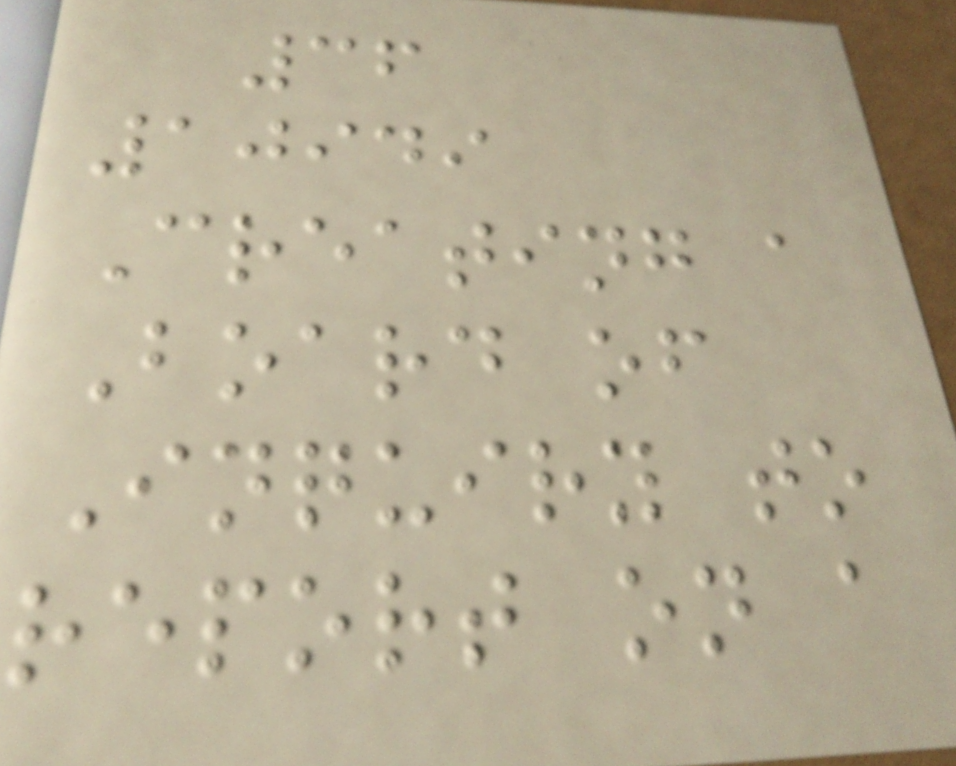36
10949
Creating a
Board of
Inquiry to
report on a
